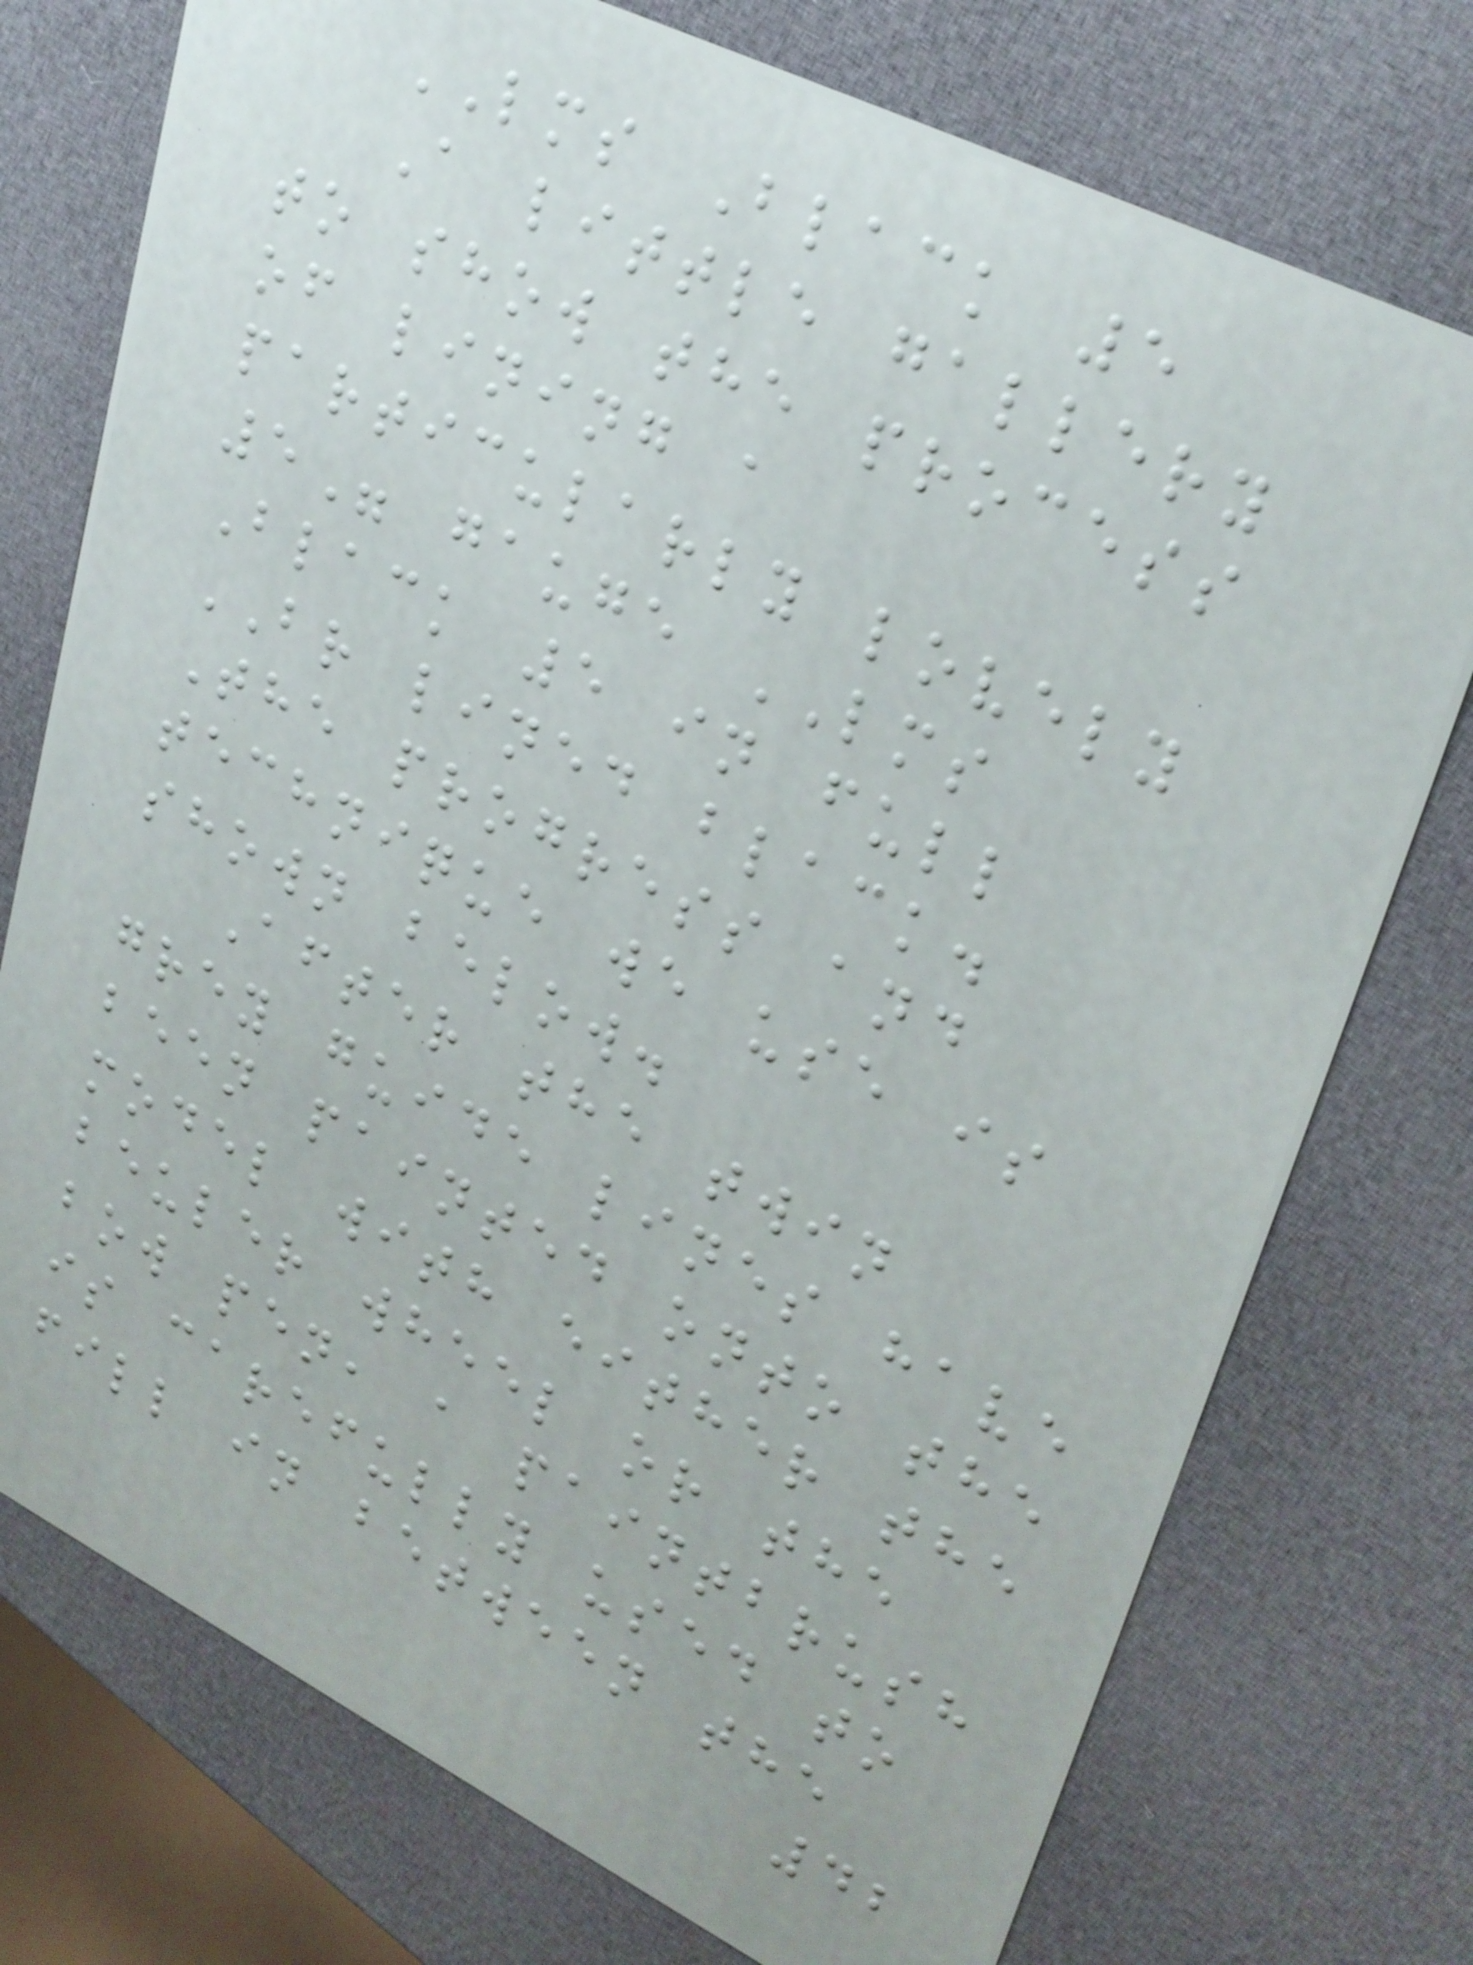LMS Black 5
A little gallery
to show the process
of lining a
particularly lovely
5" gauge LMS
Black 5 in full
BR lined black.
The progress and
technique we use is
shown below.
After the twin
grey guide lines have
been painted onto the
model with either the
beuler wheel or the
bow pen, a paintbrush
is carefully used to
fill in between the
42
